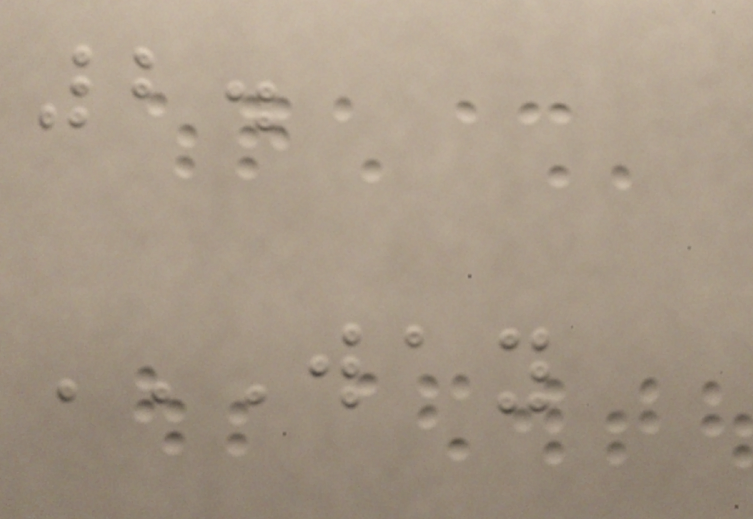2.
WAY
